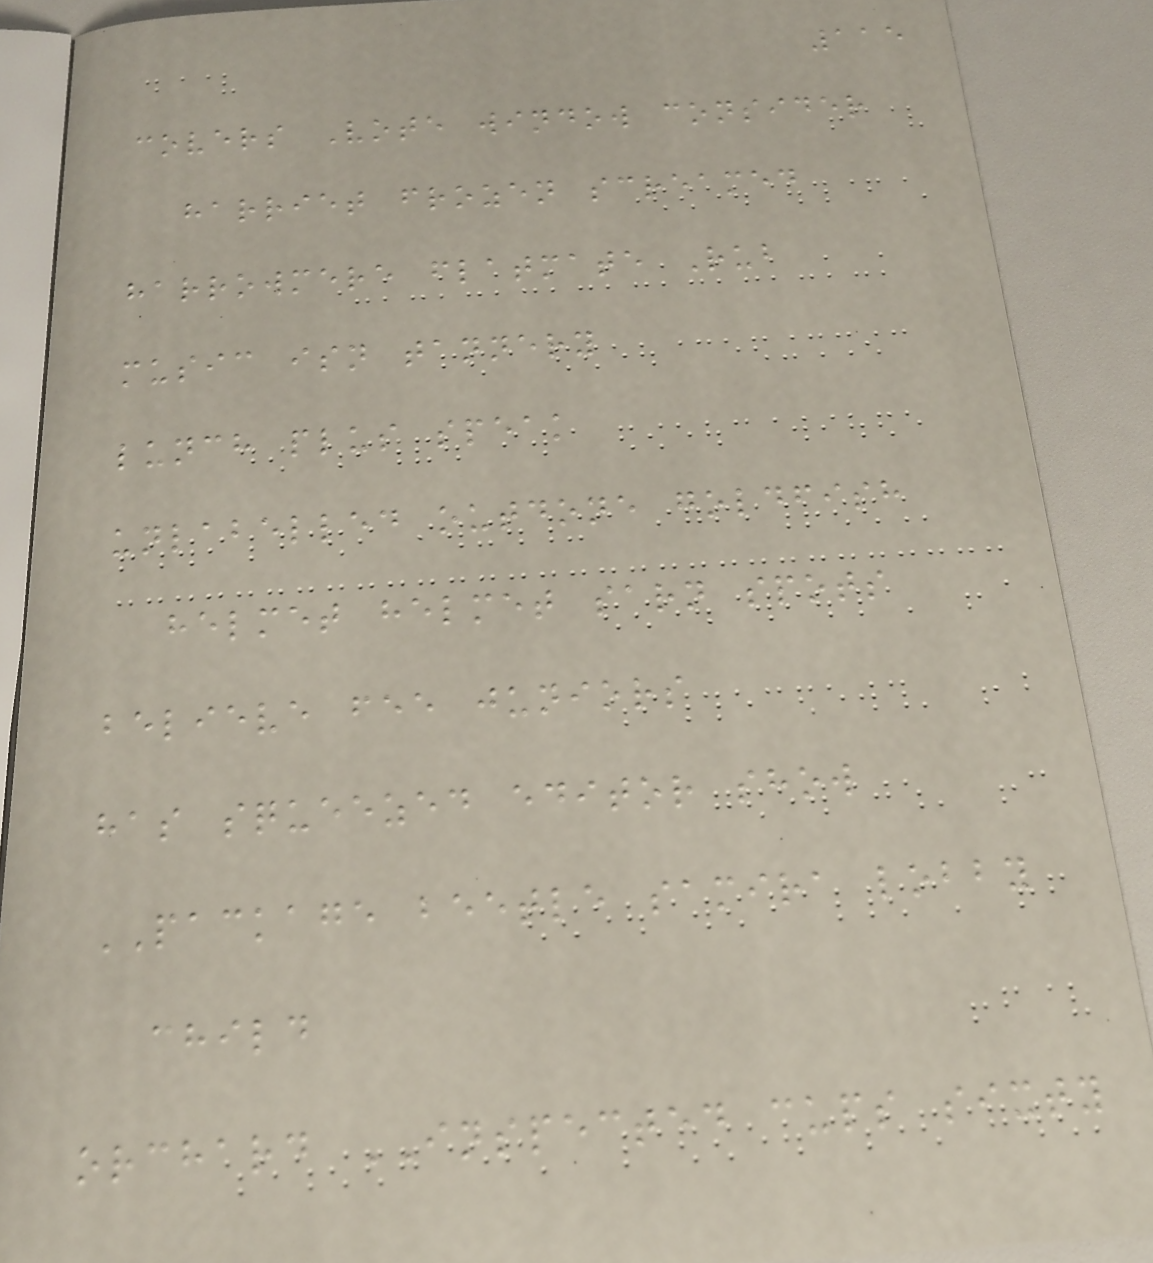115
covers Vote window consider
harriet frozen screamed
harrowmere flatmate Rub
music isn tannery
lunch plus speak
unlabelled outdone goldfish
helmet helmet sarn spots
believe fee juniors
has squeezed editor show
PACKAGE beetle samira lobby
child
orchard INSPECTED cups sixty
